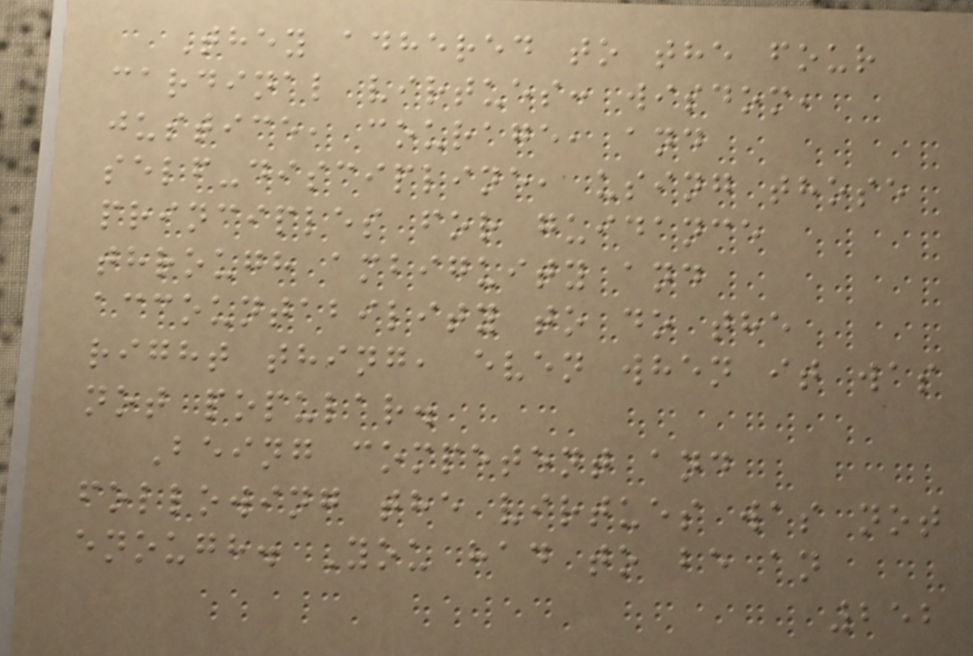They adhered to the four
cardinal virtues: wisdom,
justice, courage, and
self-discipline, using those
principles for guidance
through ambiguity and
accountability to do the
right thing, even when it was
not popular.
Being competent and
following the virtues was not
enough. You had to be an
252
